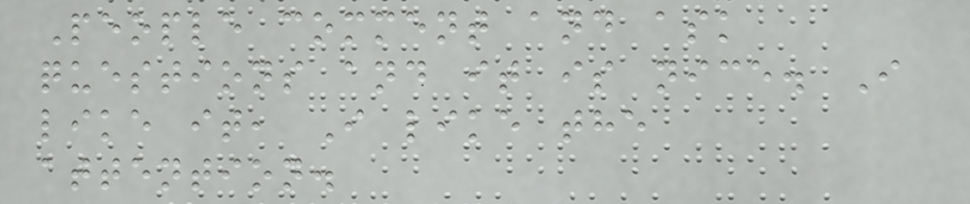People comment and ask
questions and it is nice. I
like it, I like the
attention.
